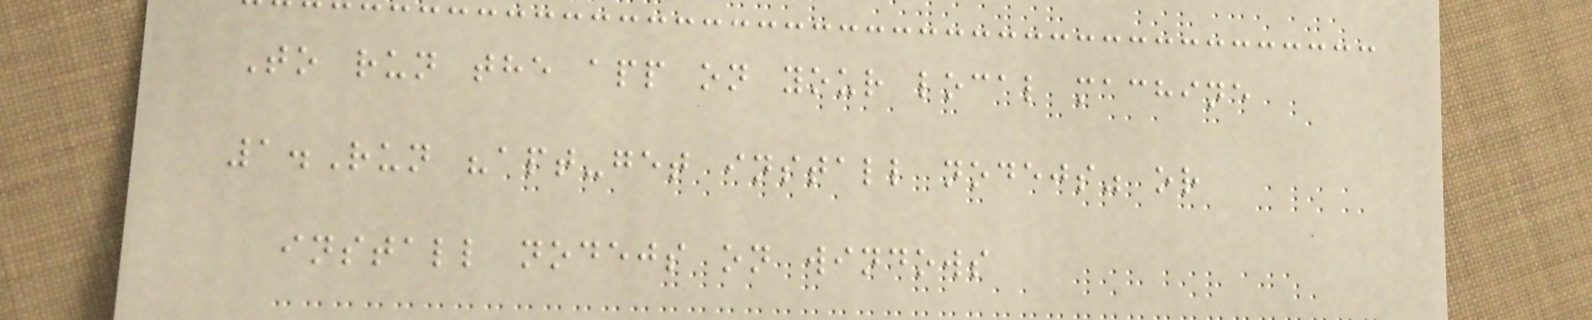To run the app on your local machine
1.Run "apt-get install nodejs" or
install nodejs on windows
